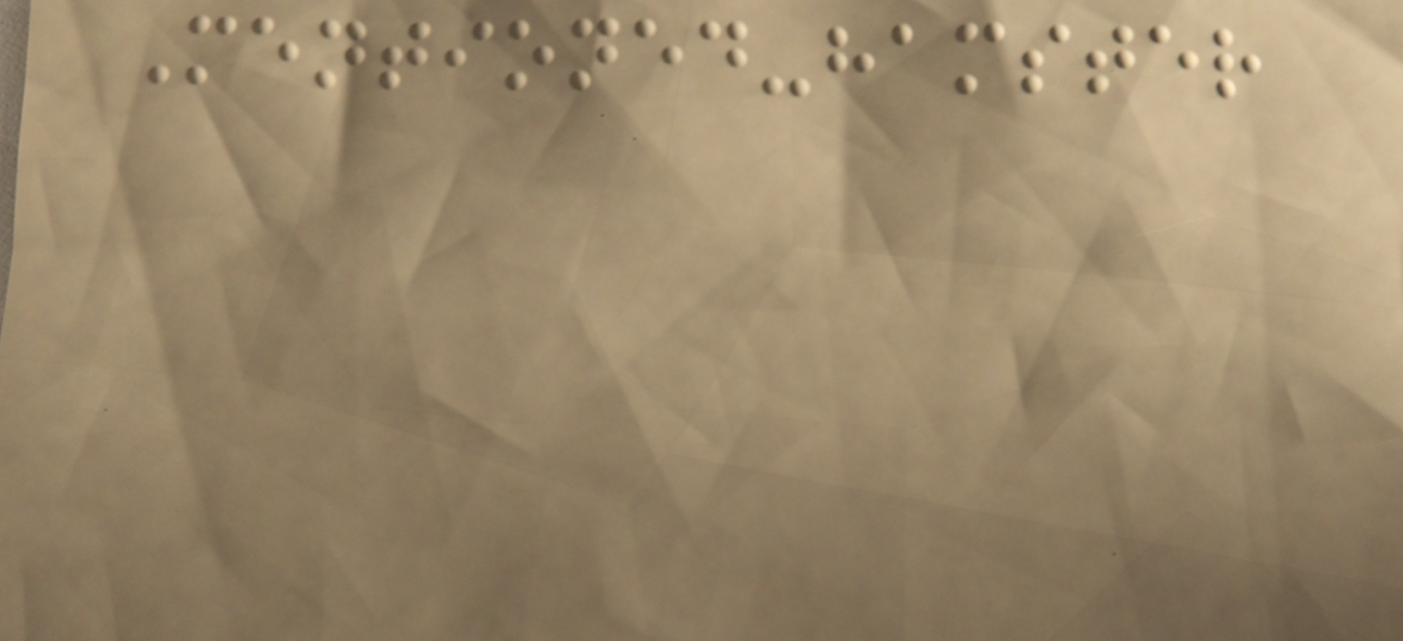Mentioned-hamster
